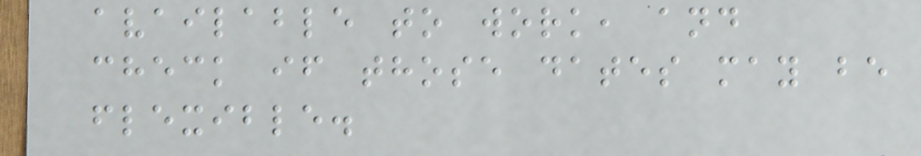available to work, and
check if those dates may be
flexible.
